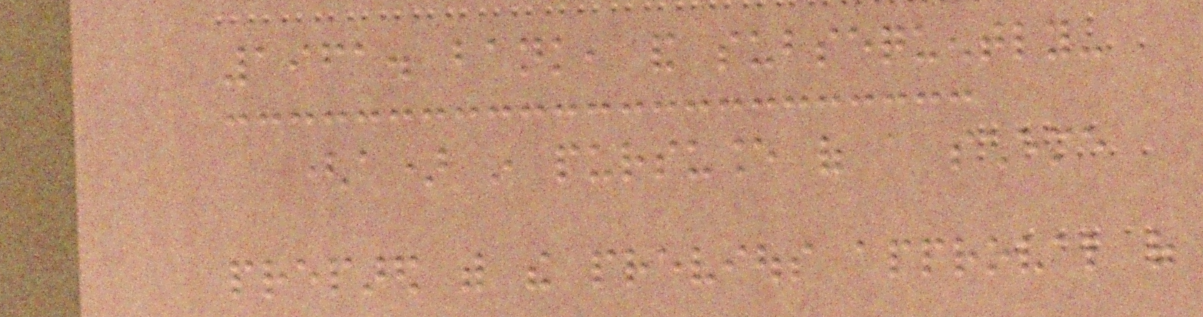1961. bank, and subsequently-
(a) in pursuance of a scheme
prepared with the previous approval of
